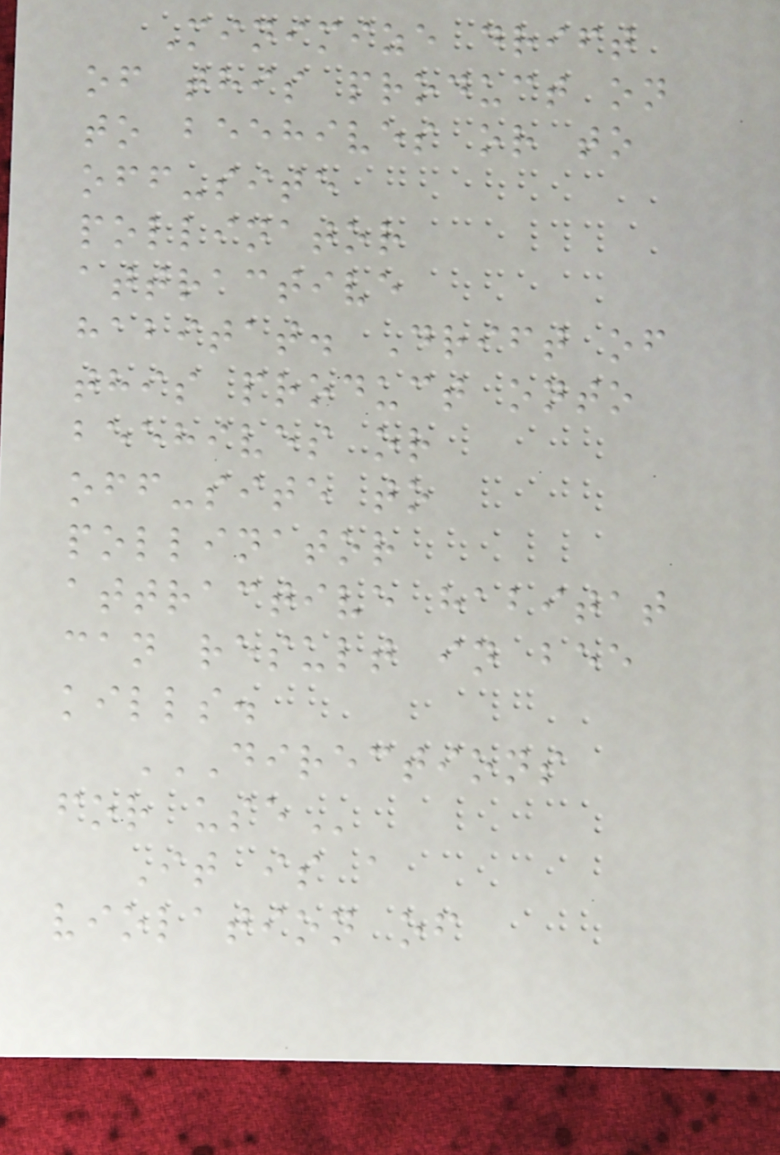Minimize drift
of this product on
to beehives or to
off-site
pollinator
attractive
habitat. Drift of
this product onto
beehives or
off-site to
pollinator
attractive habitat
can result in bee
kills.
DIRECTIONS
FOR USE
It is a
violation of
